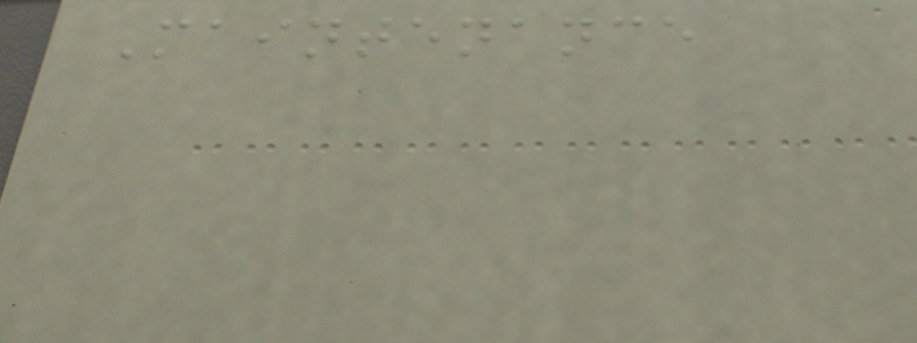Maintenance
